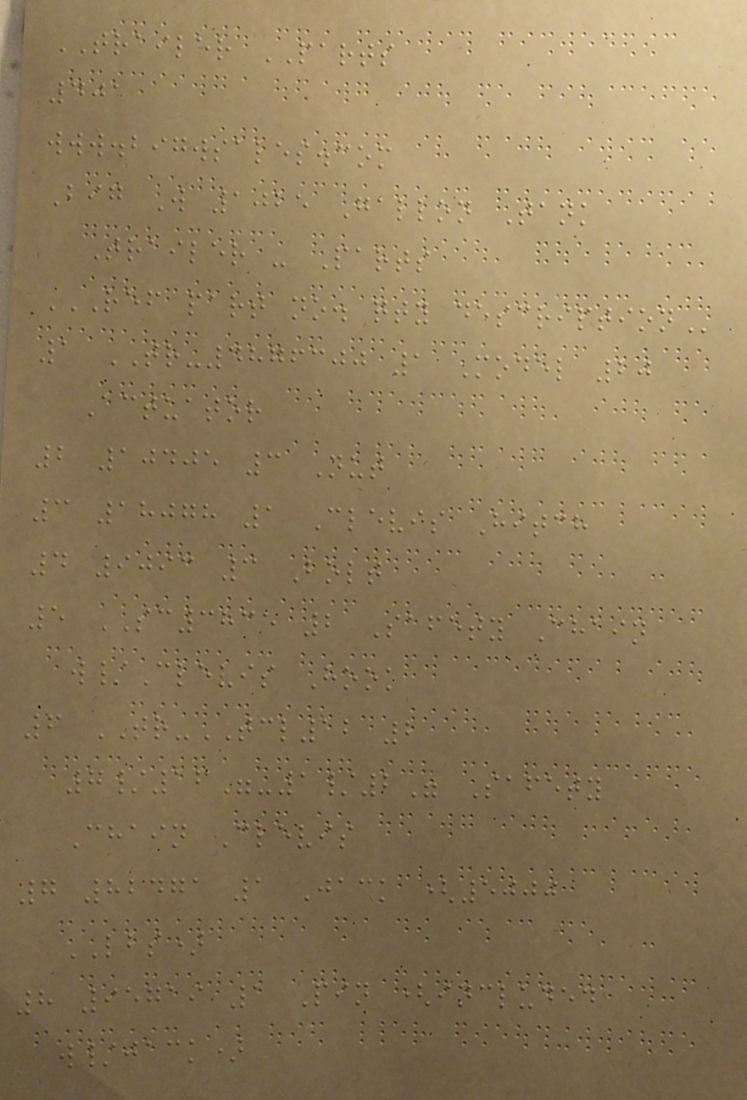TRAILER PARTS
401
www.bigwsales.com
Big W 1025 Gallon Tank
Trailer - Parts
REF PART NO. QTY DESCRIPTION
1 TR-4876300 1 Model 20
Actuator
2 10405 3 Nut
3 18078 1 Clevis Hitch
4 9093 3 Bolt
5 SC3835 2 Safety Chain
w/Clevis Hook
6 TR-TCL12 2
7/16"-1/2" Safety
Chain Clevis
7 82471 1 Jack (5000
LBS)
8 95719 1 Pin (included
w/jack)
